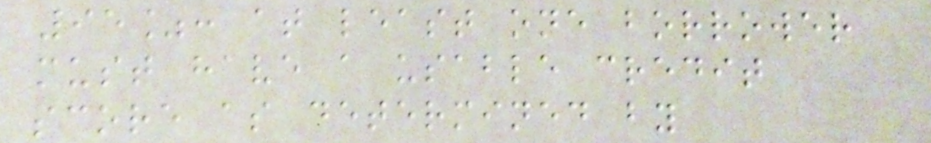95%: at least one borrower
must have a usable credit
score as determined by
